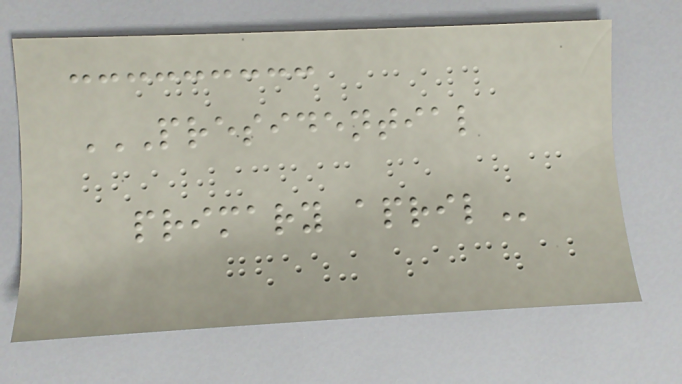PRESIDENTIAL
PRIMARY APRIL
